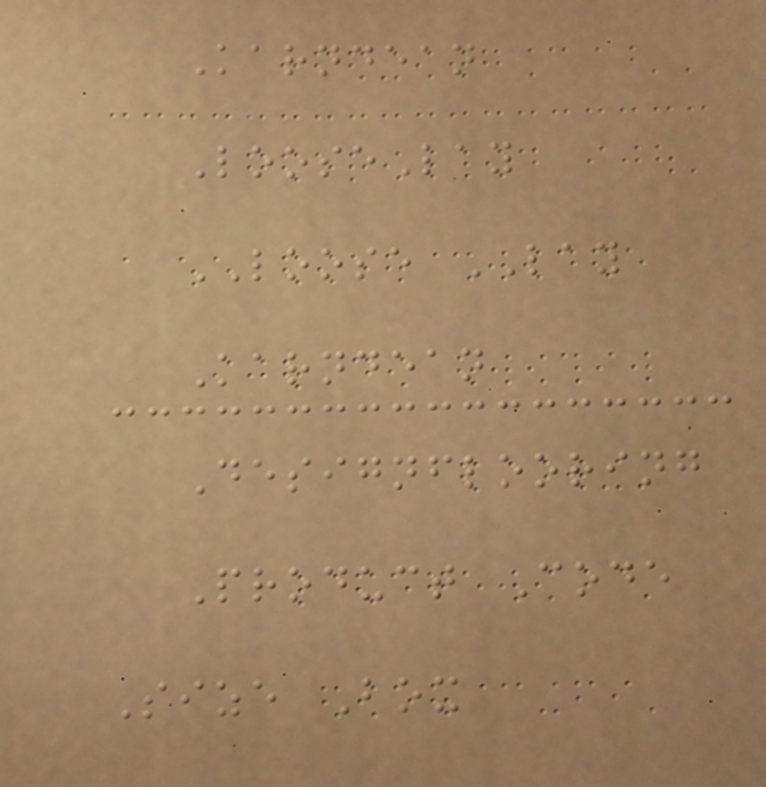Karndean
LooseLay
LOOSE LAY
Karndean
Designflooring
Product Code
Size Box
